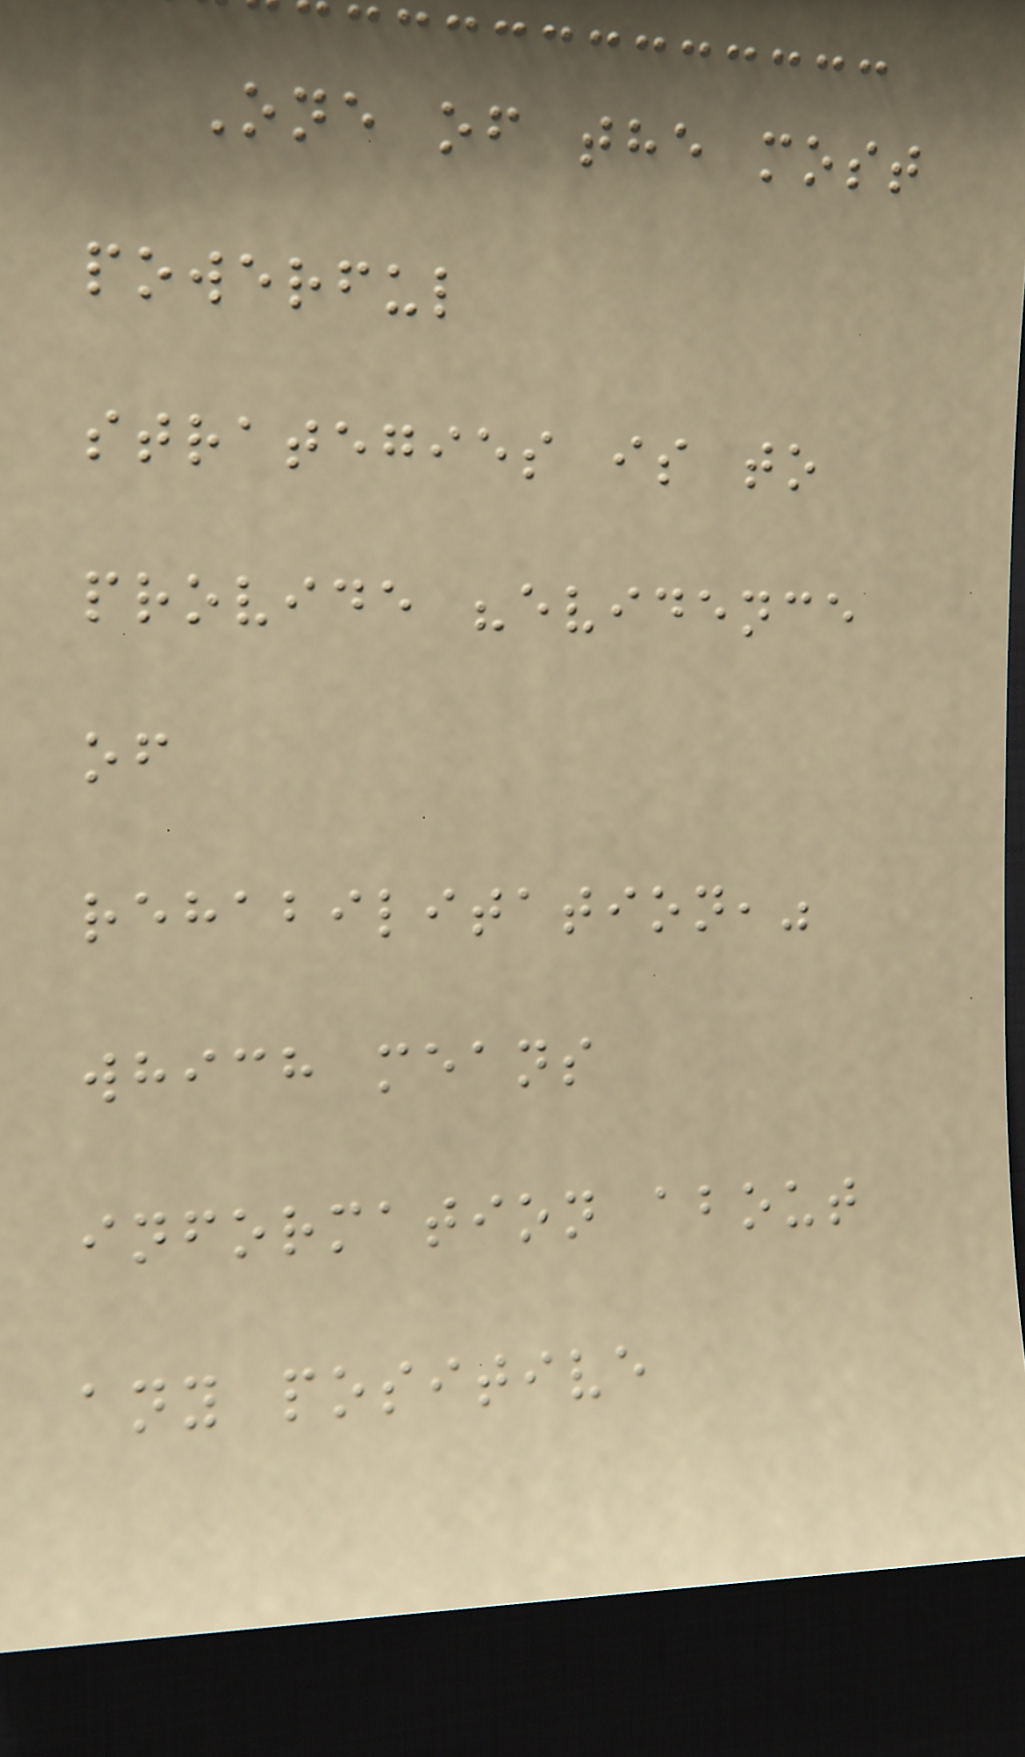One of the most
powerful
strategies is to
provide "evidence
of
rehabilitation,"
which means
information about
any positive
